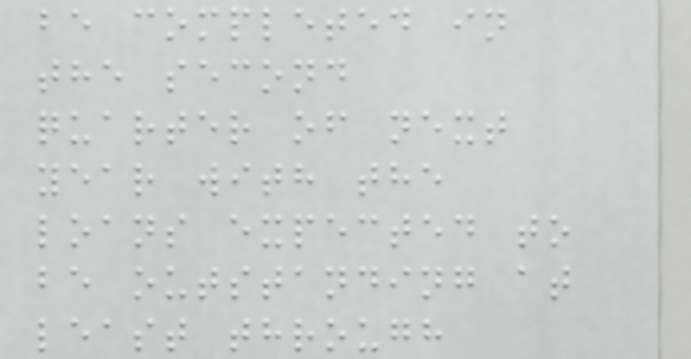be completed in
the second
quarter of next
year with the
loans expected to
be outstanding at
least through
